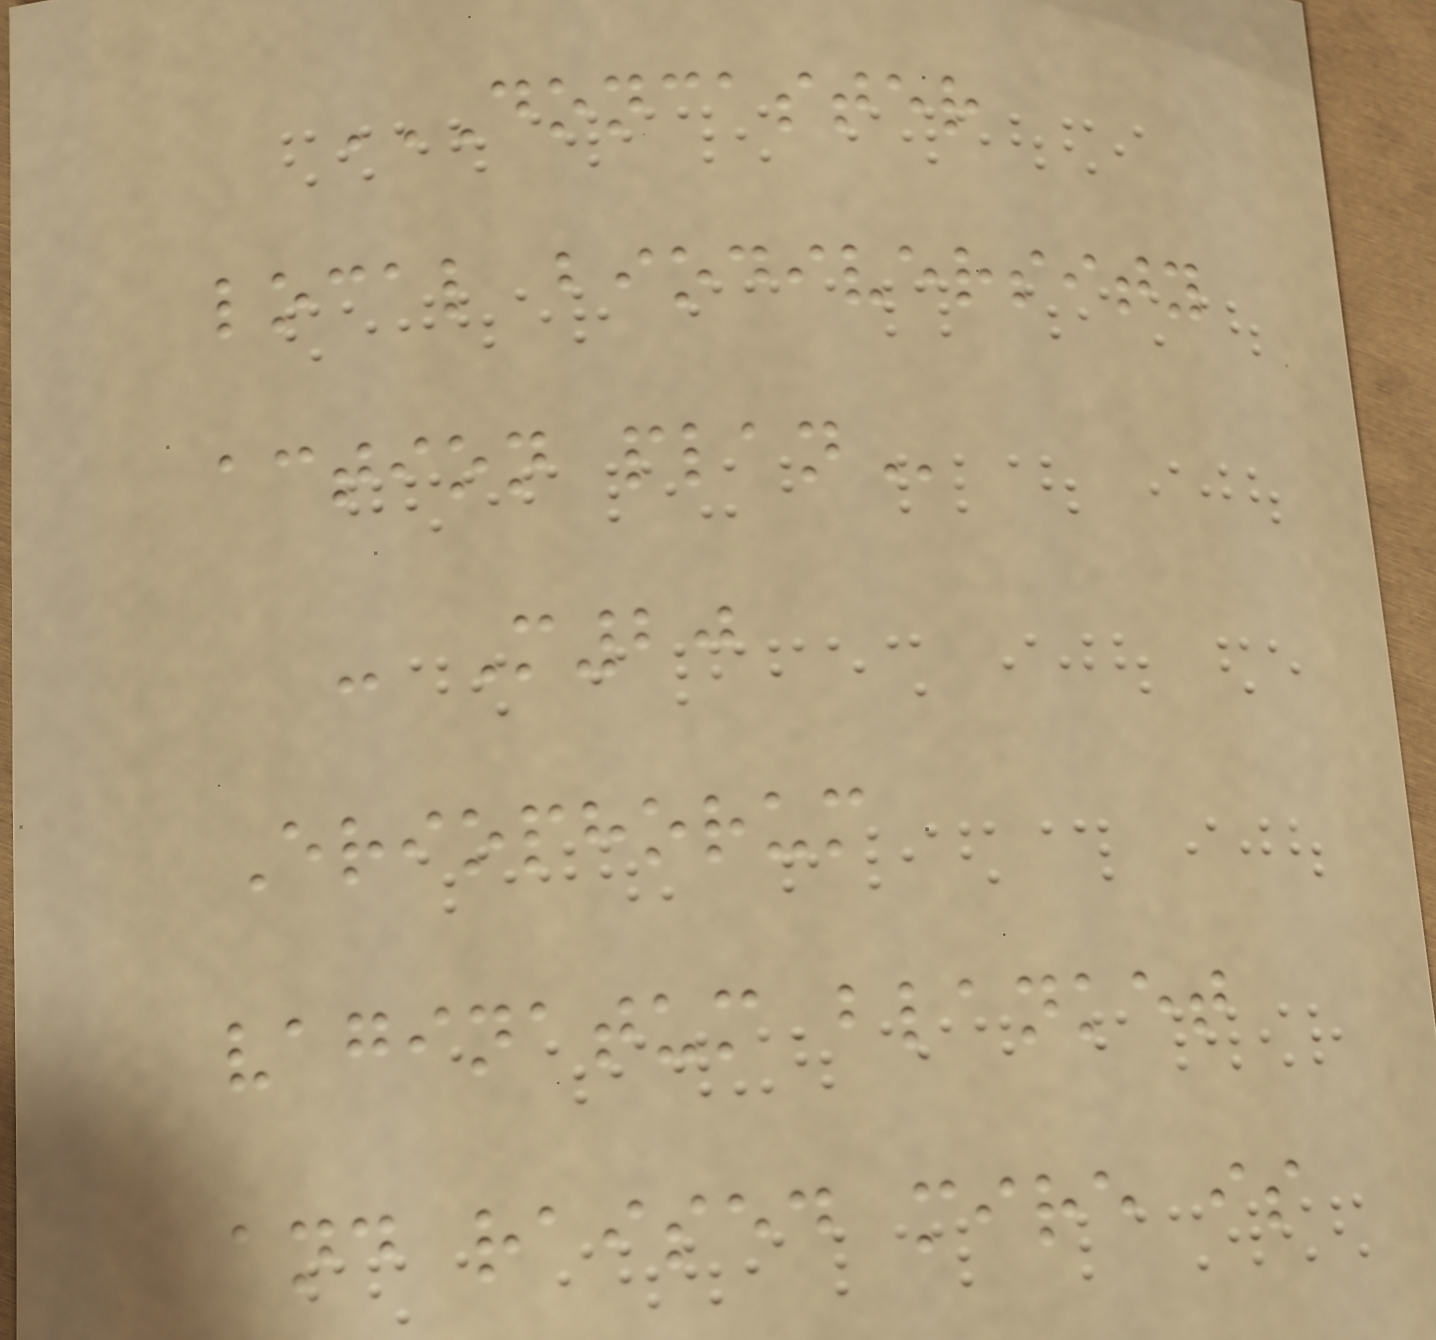DONCASTER
LOCAL BIODIVERSITY
ACTION PLAN
- M20
Eriophorum
vaginatum blanket
and raised mire is
